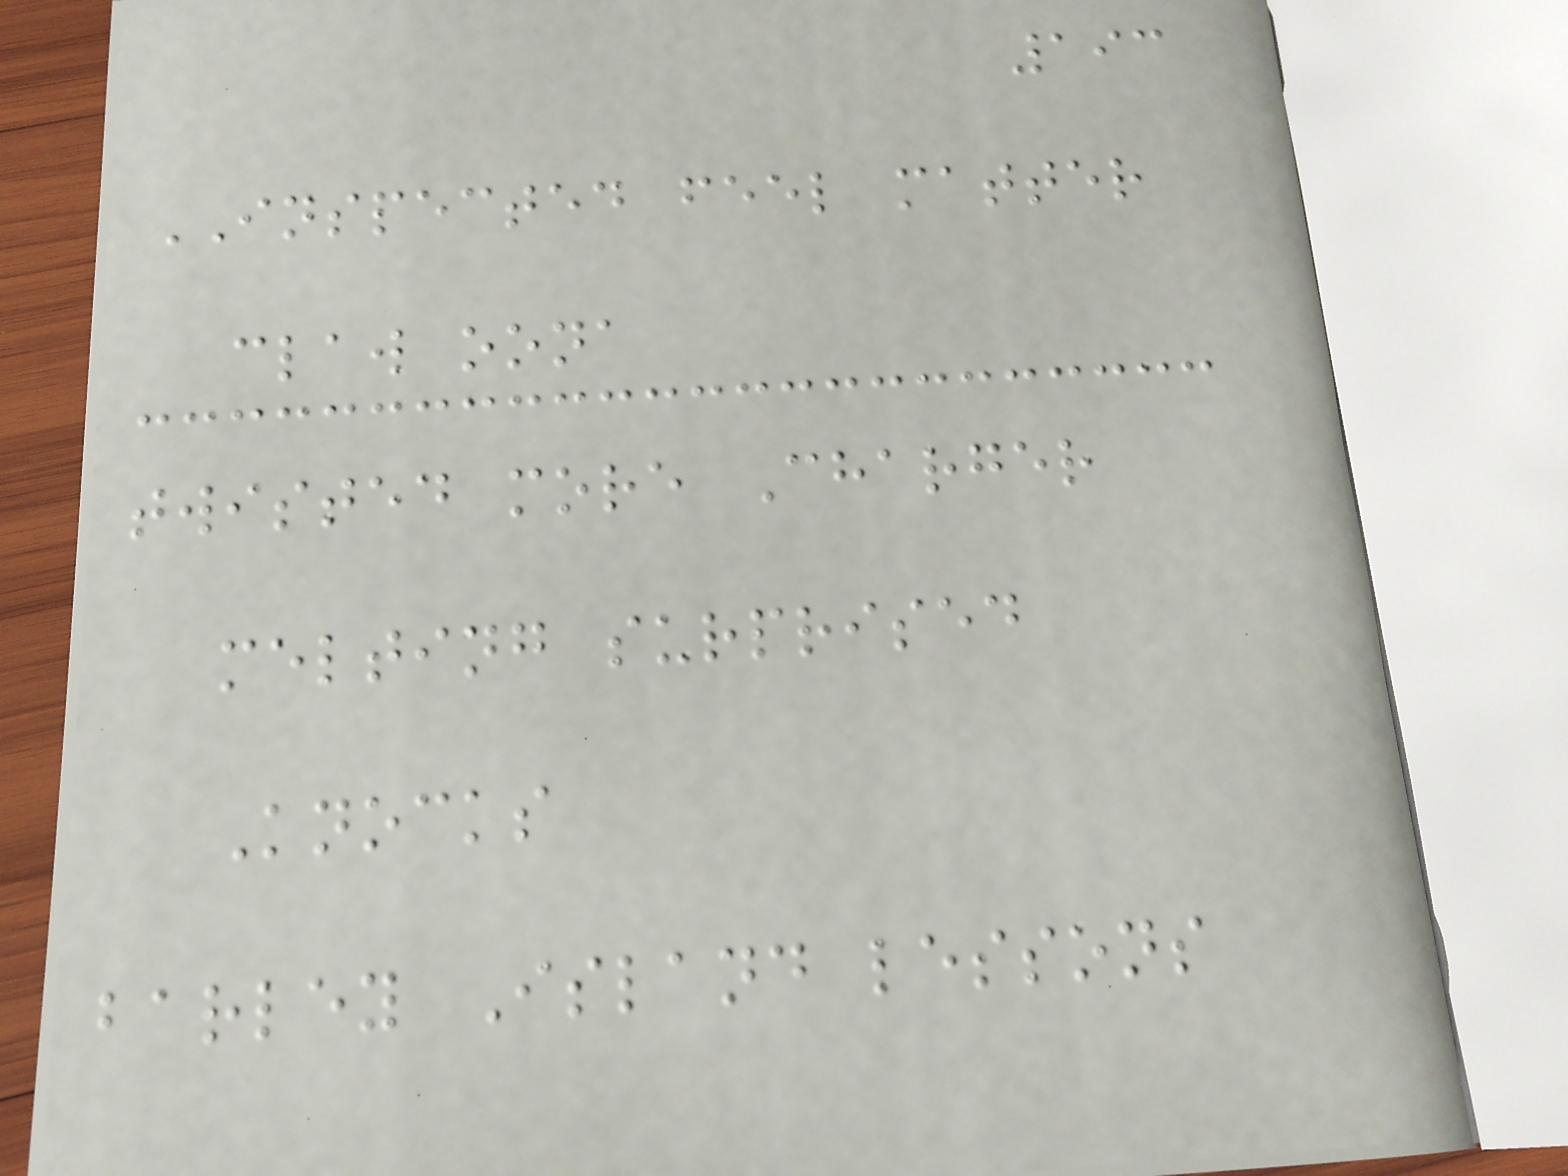193
INSPECTED feel matter
claw oona
twisted more Charger
melting surprised
Knocks
barley Island lessons
